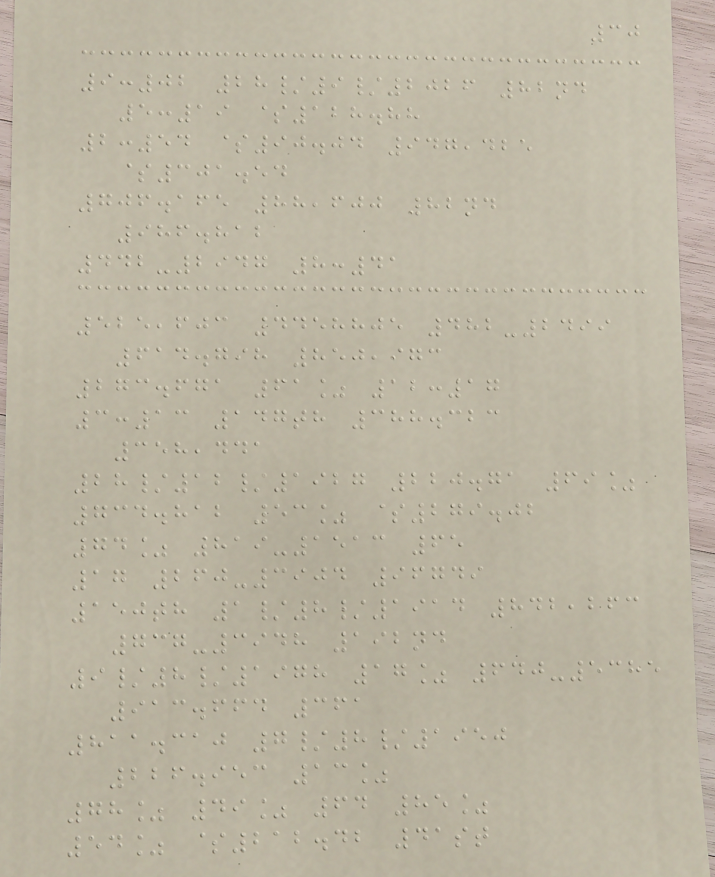30
9:02 28/9/2026 82nd
5:19 $128.88
2:54 $90.04 947,425
$301.54
706.165 88,600 82nd
986.812
442-2947 8:41
525,603 4458805 482-2499
614.798 850,973
273.671 61% 12:17
3:13 147th 388.323
358,441
28/12/1927 220.71 69%
734.812 53% $279.02
74% 819-1513 65
17 260-3904 96749
150th 1/8/1914 842,263
737-3948 192nd
9/8/1978 17% 640-5385
913.664 361
811.310 7/8/1950
226.953 13%
78% 49% 64 85%
54% $212.42 41st
